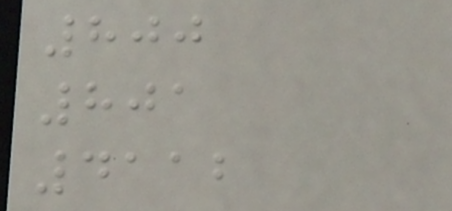800
801
4112
